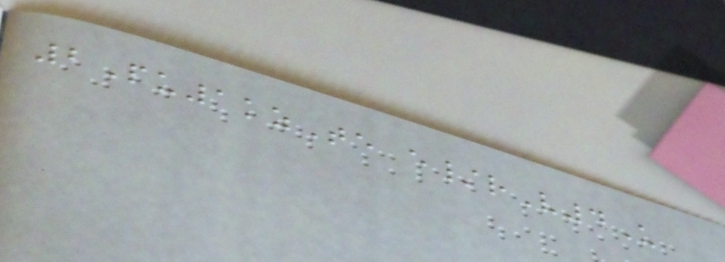2Pu1kzTe e/rV4U
